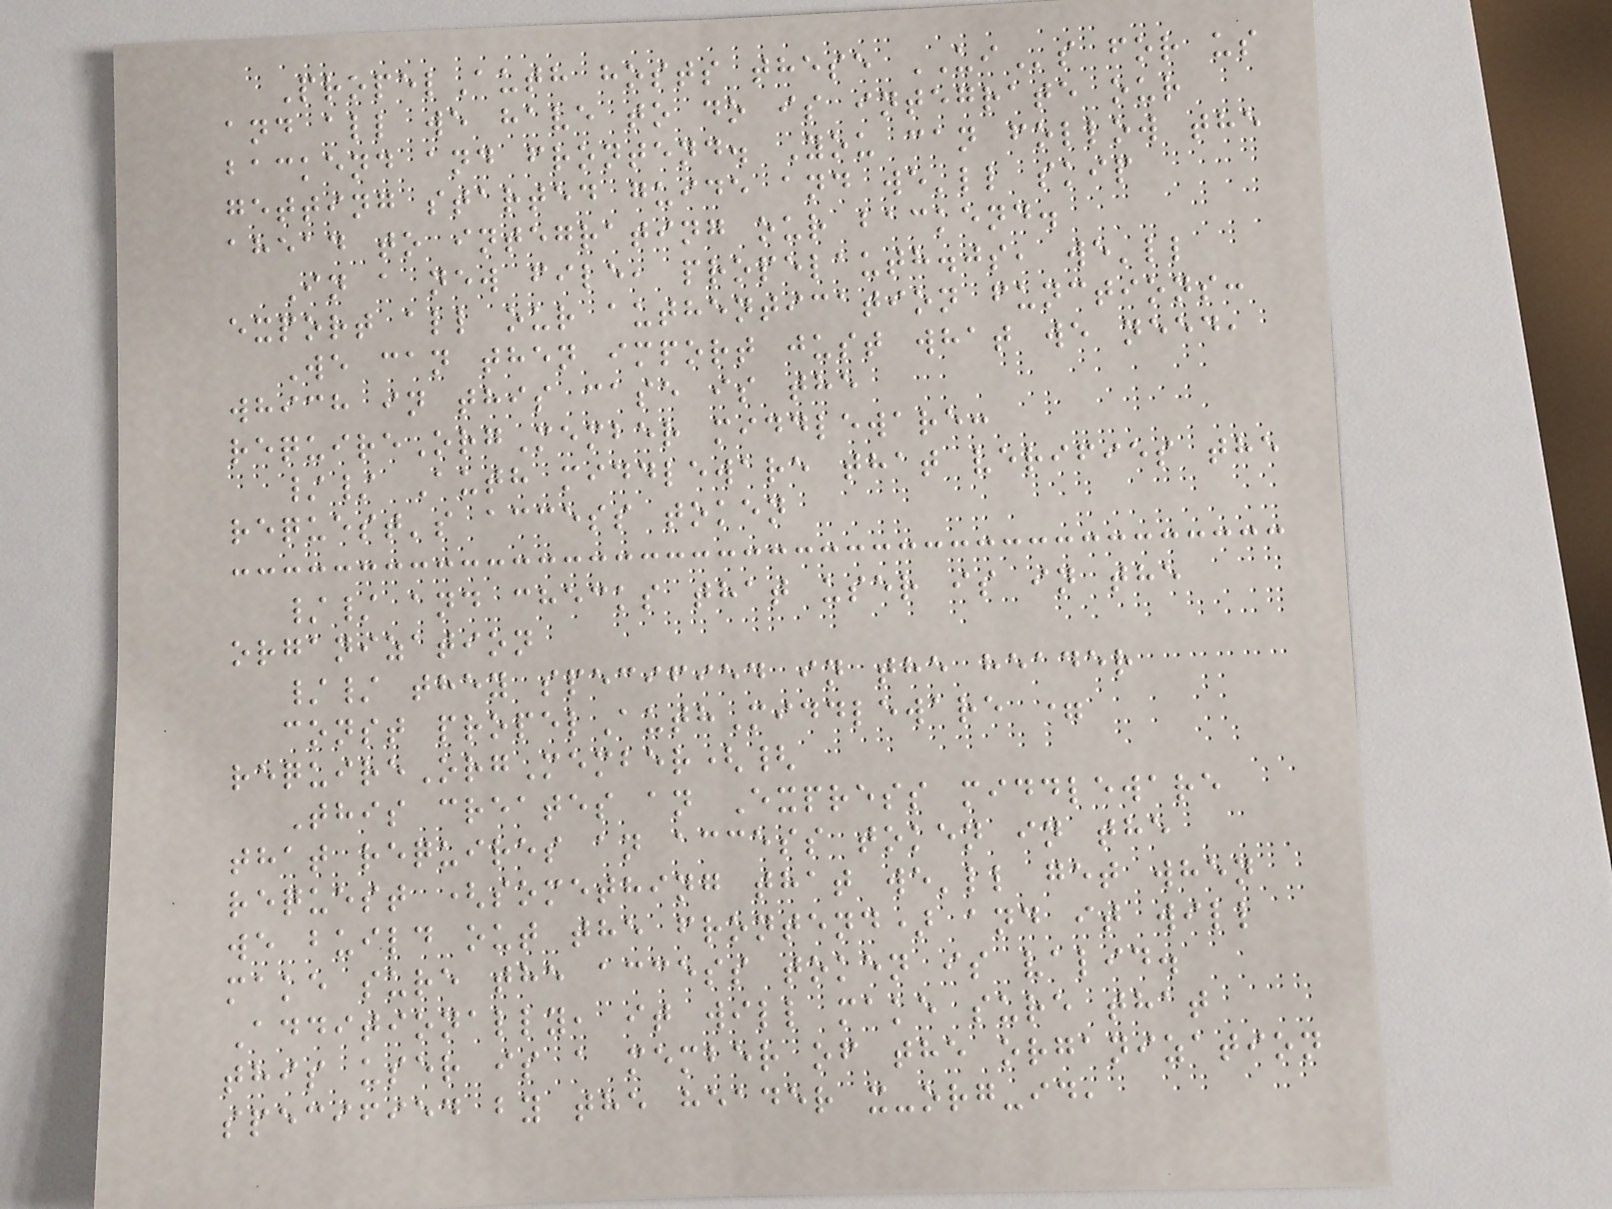PropelAuth hosts these UIs for us
and all we have to do is integrate our
backend and frontend. You can follow the
getting started guide and we'll skip
ahead to integrating our backend.
In a new file, propelauth.js, we'll
export all our authentication functions:
We can then import just what we need,
which in this case is the
requireOrgMember middleware:
// Auth middleware that verifies the
request's access token
// and checks that user is in the
organization
// they specified in the header
const propelAuthMiddleware =
requireOrgMember({
This creates an Express middleware
that requires an access token in the
request (something that we'll get when
we build out the frontend) and it will
make sure the access token is valid.
Additionally, it will make sure that
this user is a member of the organization
specified by the header x-org-id,
